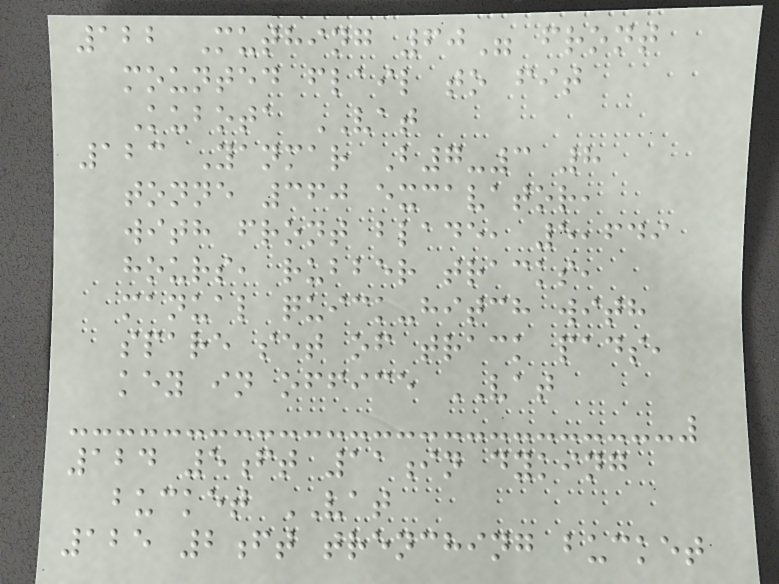122 Muthing 60" front
mounted flail to fit
Kubota VAT
123 Yanmar B7-3 8
tonne 360 excavator,
with front blade, 5,649
hours, rubber tracks,
manual quick-hitch with
spare set of track pads,
key in office VAT
124 5ft 11in dyking
bucket VAT
125 2ft trenching bucket
